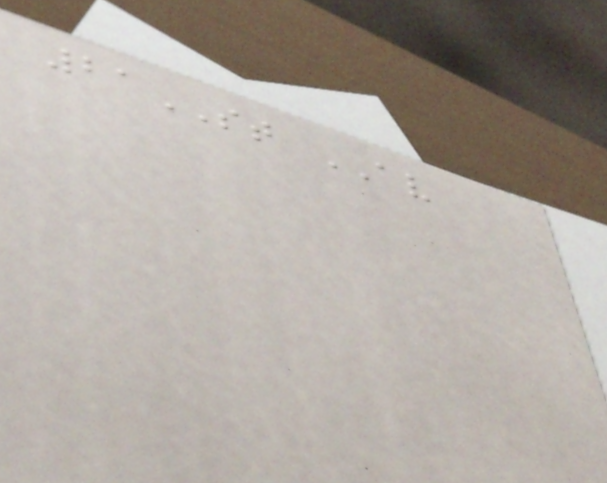21ST AV
